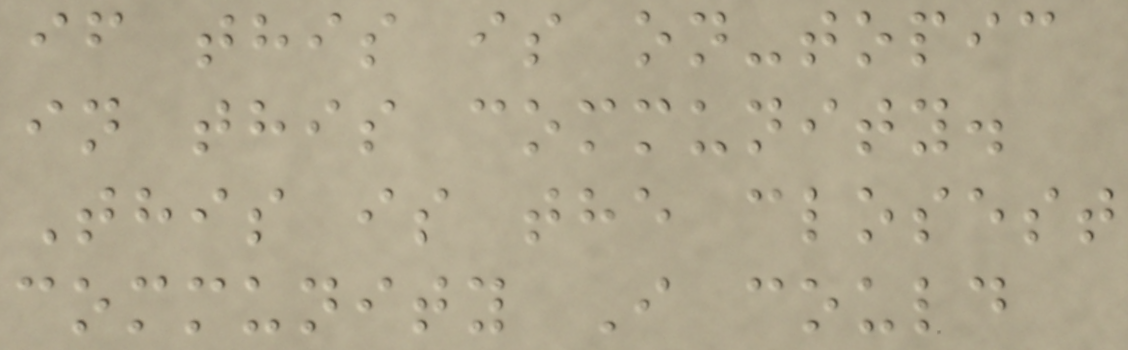if this is on-topic
in this community.
This is the closest
community I could
